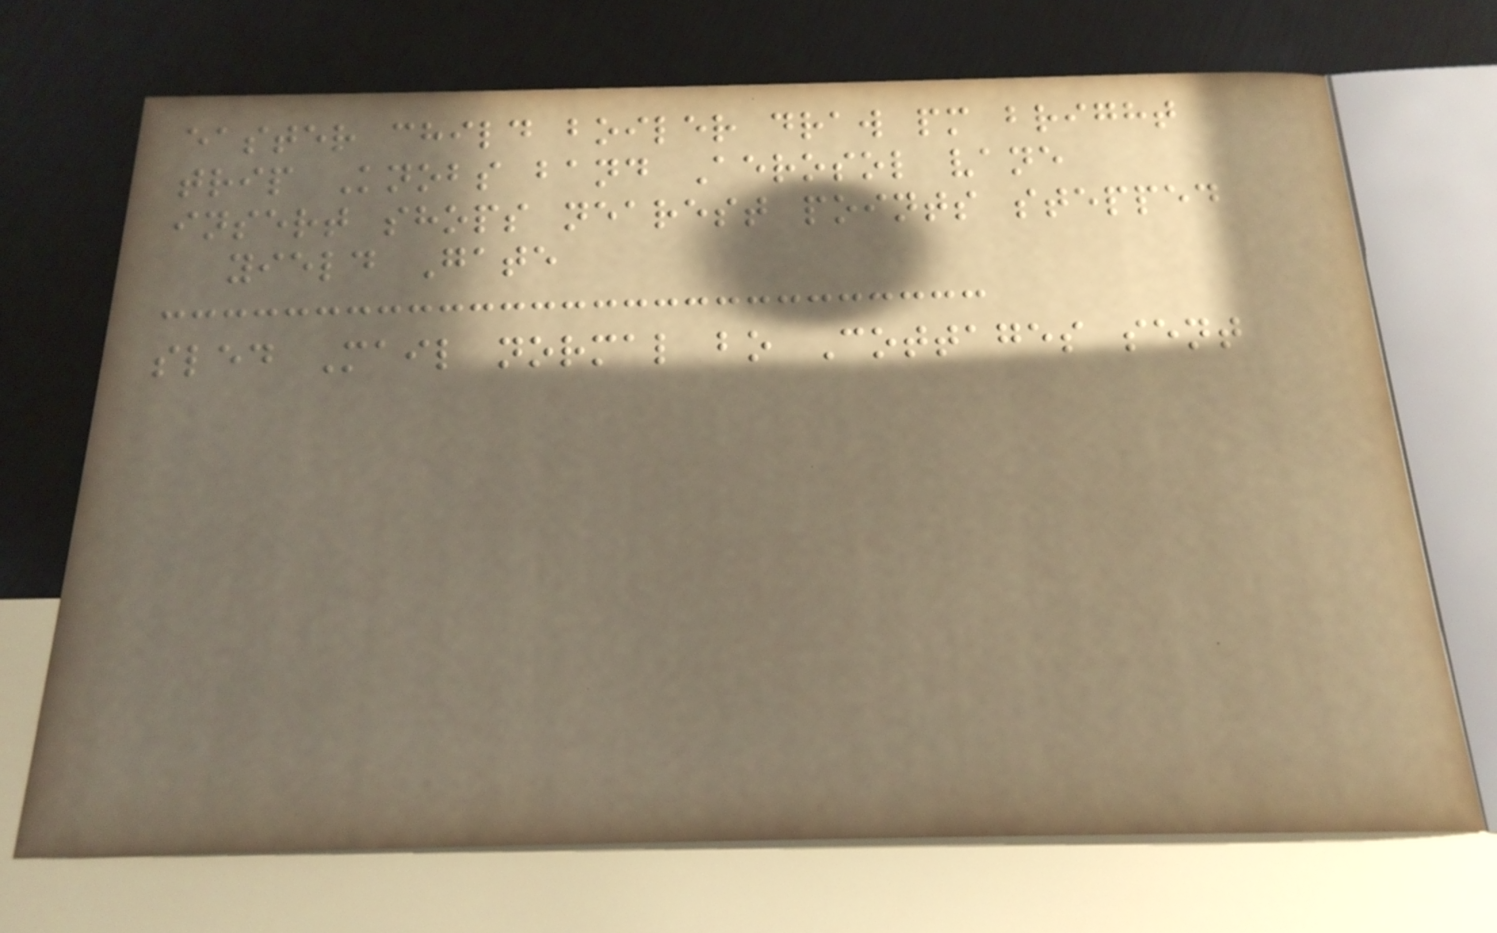easter child boiler draw pm bright
trip Knobs band Aerosol vane
insert shops nearest points stepped
yield Gate
sled Mail normal bo Cottages sent
